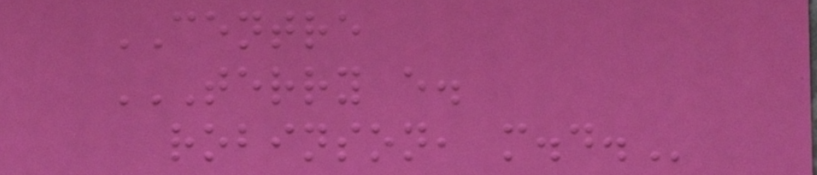CENTRE
TERRY E.
ROBINSON, M.D.
